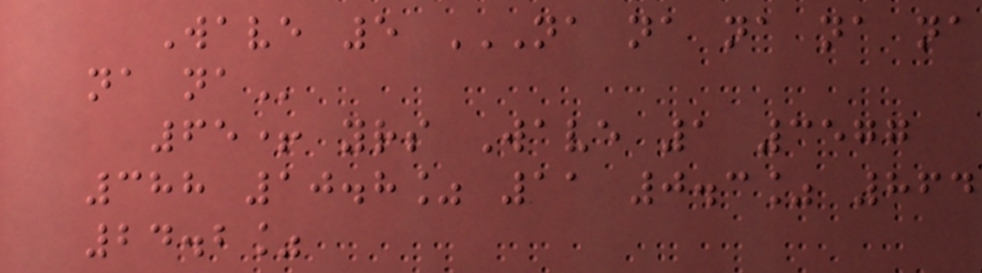Wave 5 NA NA NA NA NA
NA NA
65+ yrs Wave 1 3577
388 10.8% 11 0.3% 864
24.2%
